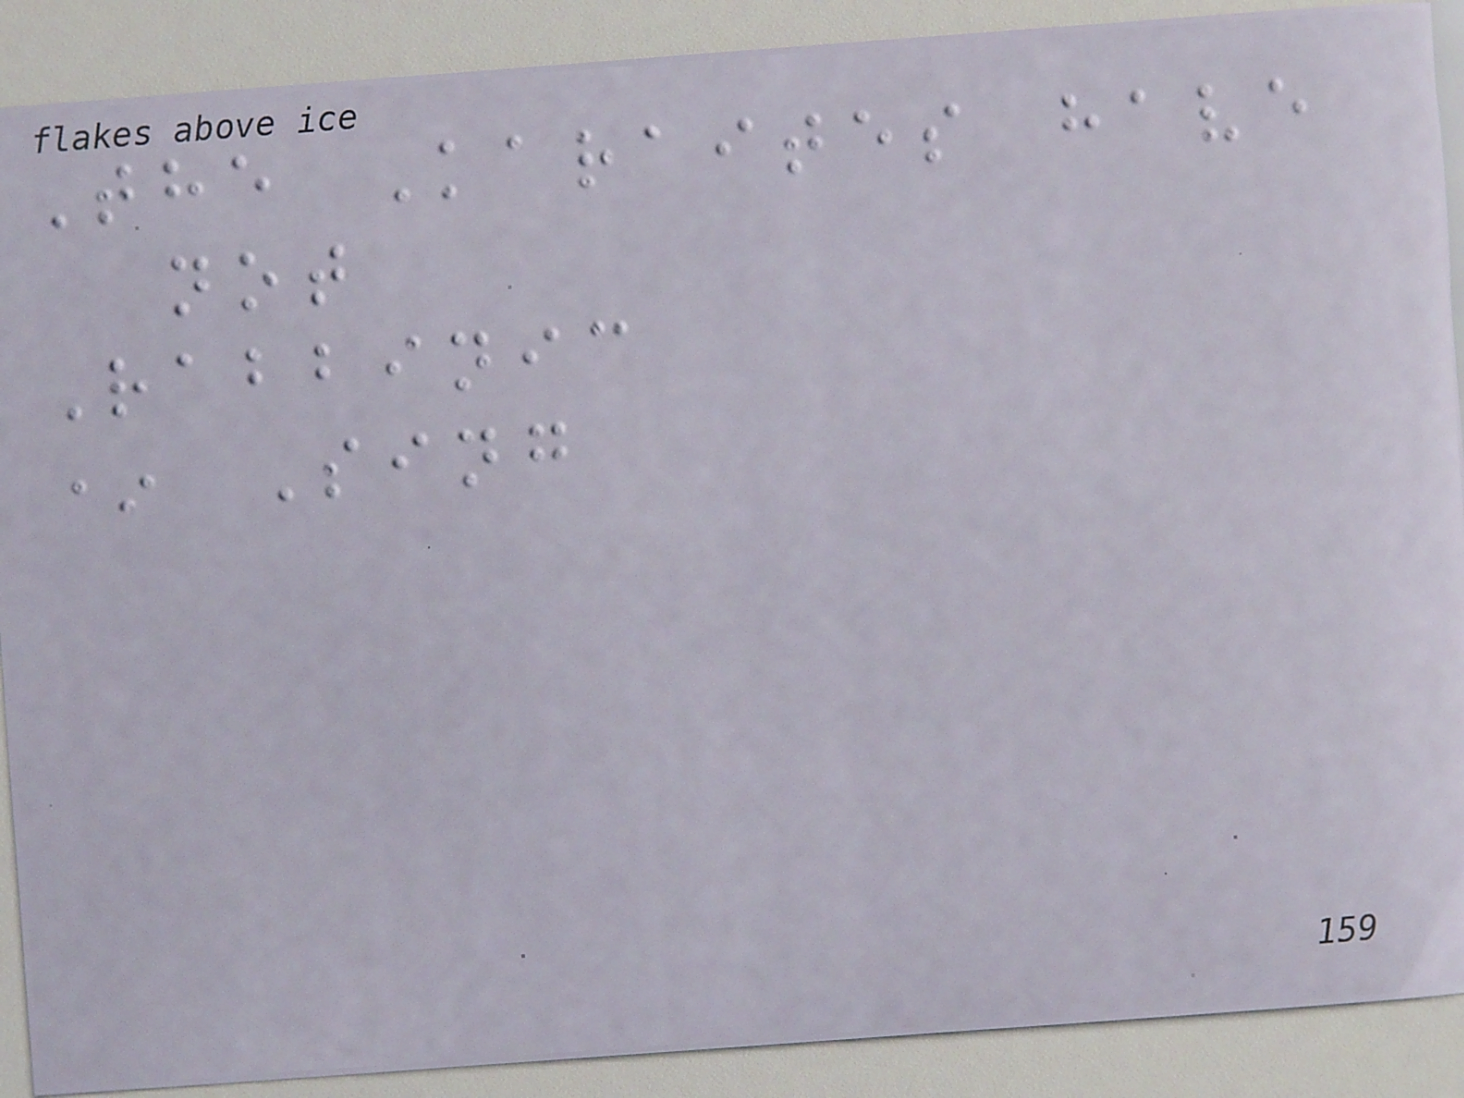The Karaites have
not
Rabbinic
* Sing
